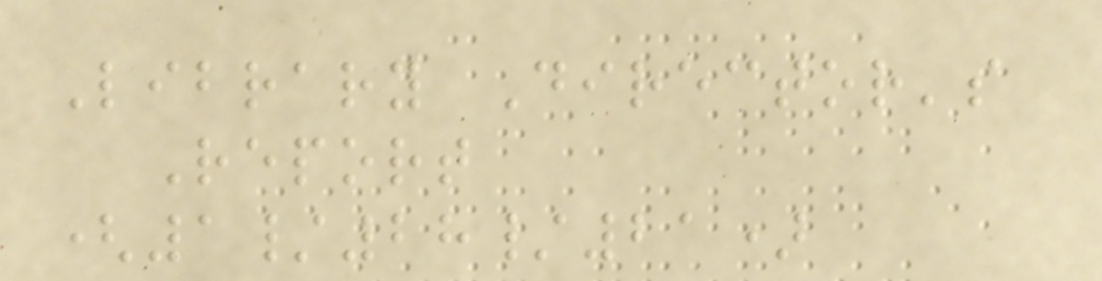Library Director's
Report
(1/28/21)
